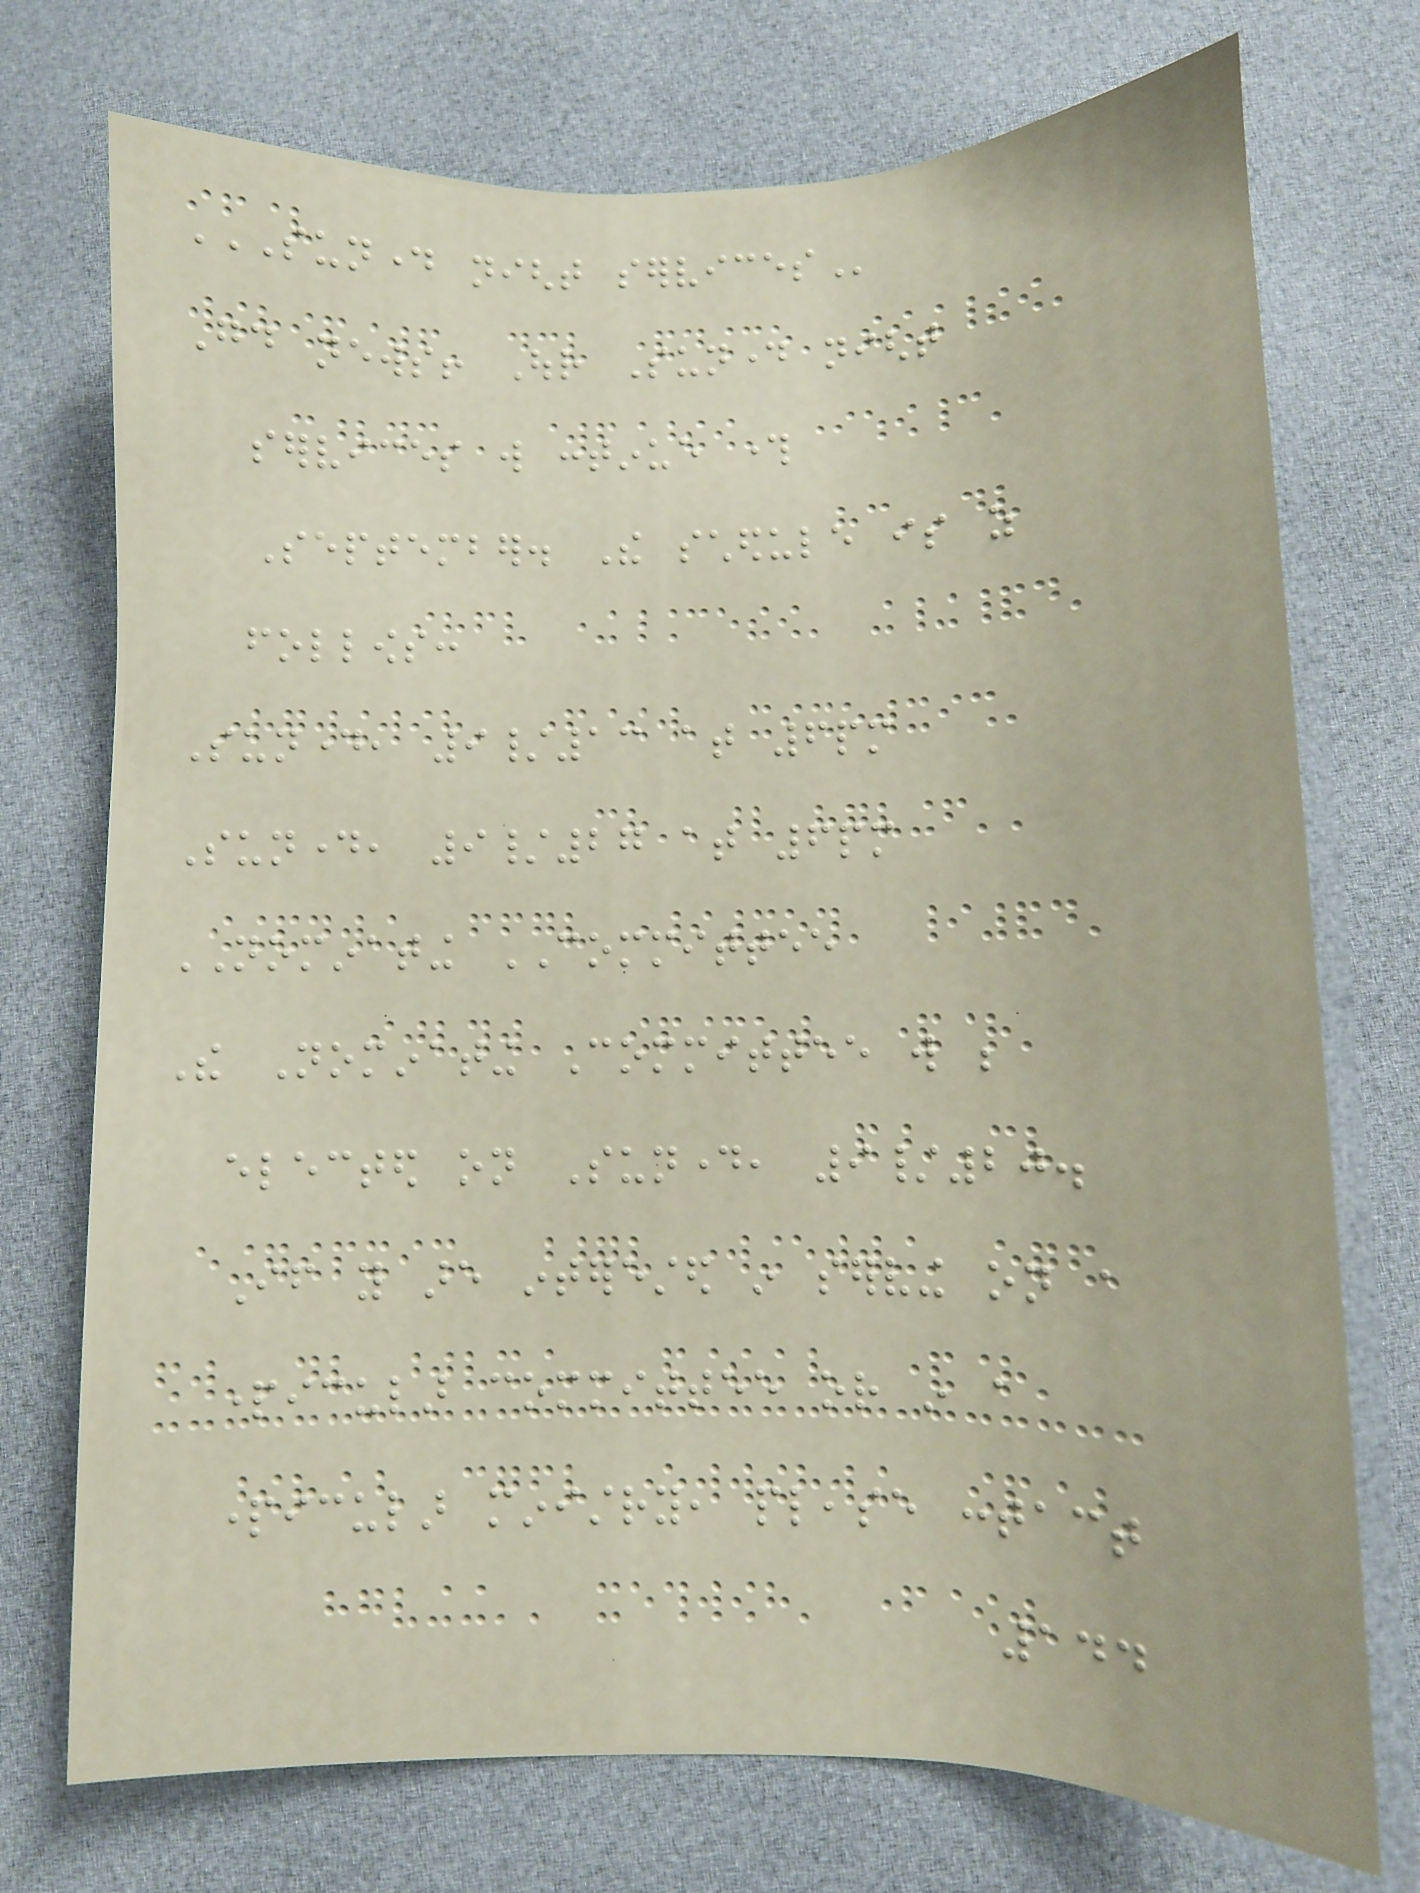SUNDAY NIGHT SERVICES
Good news! Our Sunday night
services will continue through
September. The schedule is as
follows:
Sunday, 9/13 at 6pm
Sunday, 9/27 at 6pm
NOMINATING COMMITTEE
The Nominating Committee will be
elected on Sunday, 9/20.
If you are interested in serving on a
particular committee or in a
particular ministry, please contact
144
